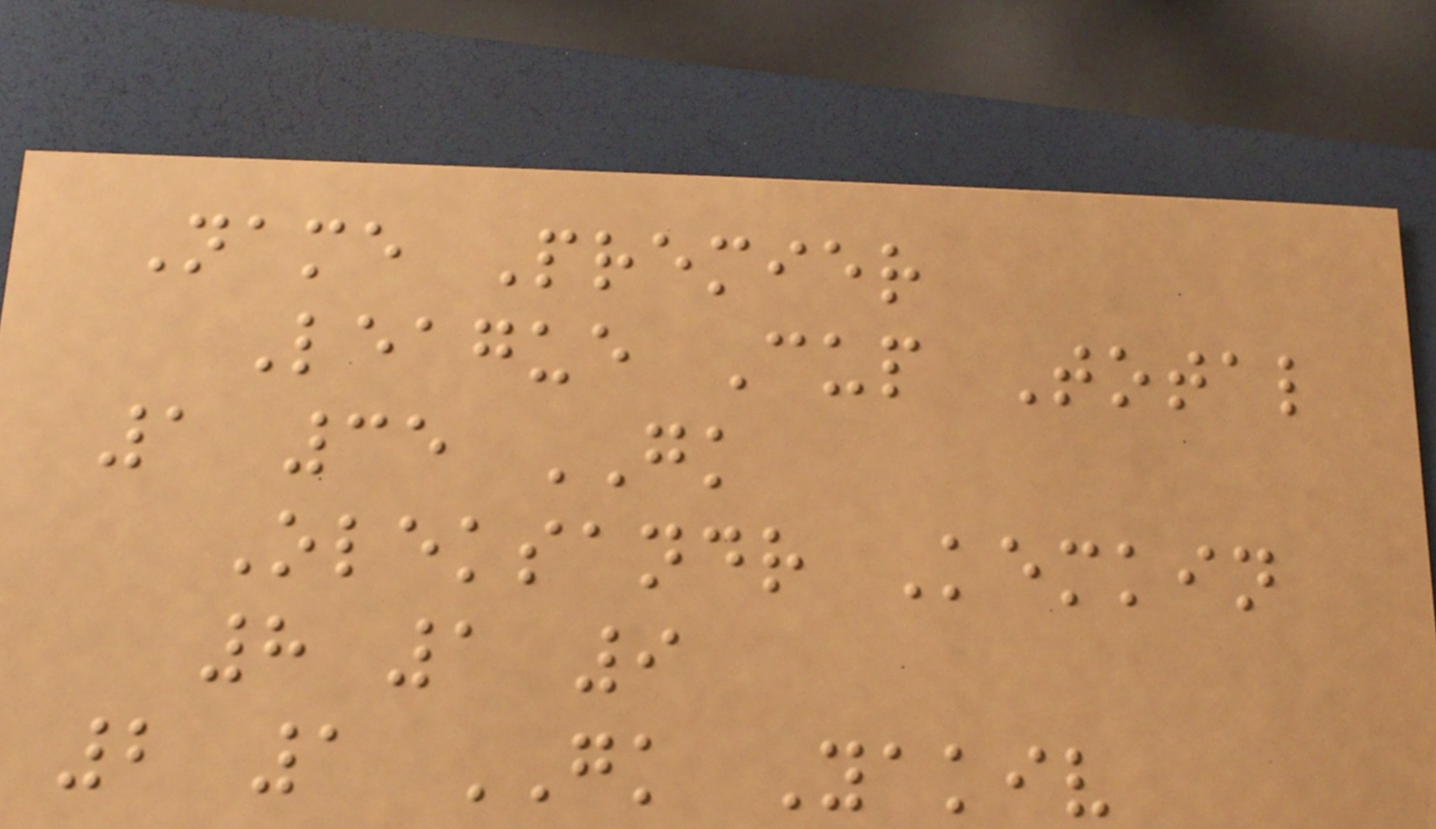Name Premier
League Cup Total
1 35 GK
Oleksandr Kemkin
8 1 9
2 1 GK Yakiv
